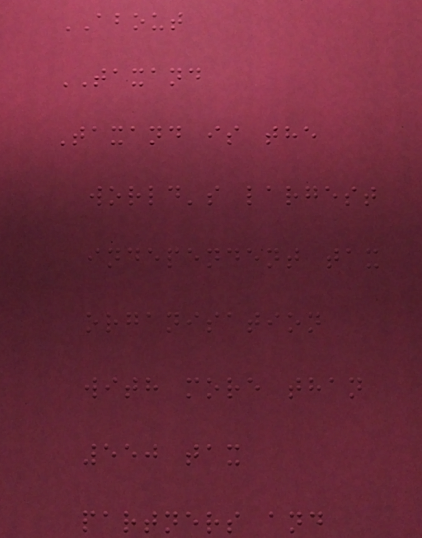ABOUT
TAXAND
Taxand is the
world's largest
independent tax
organisation
with more than
550 tax
partners and
